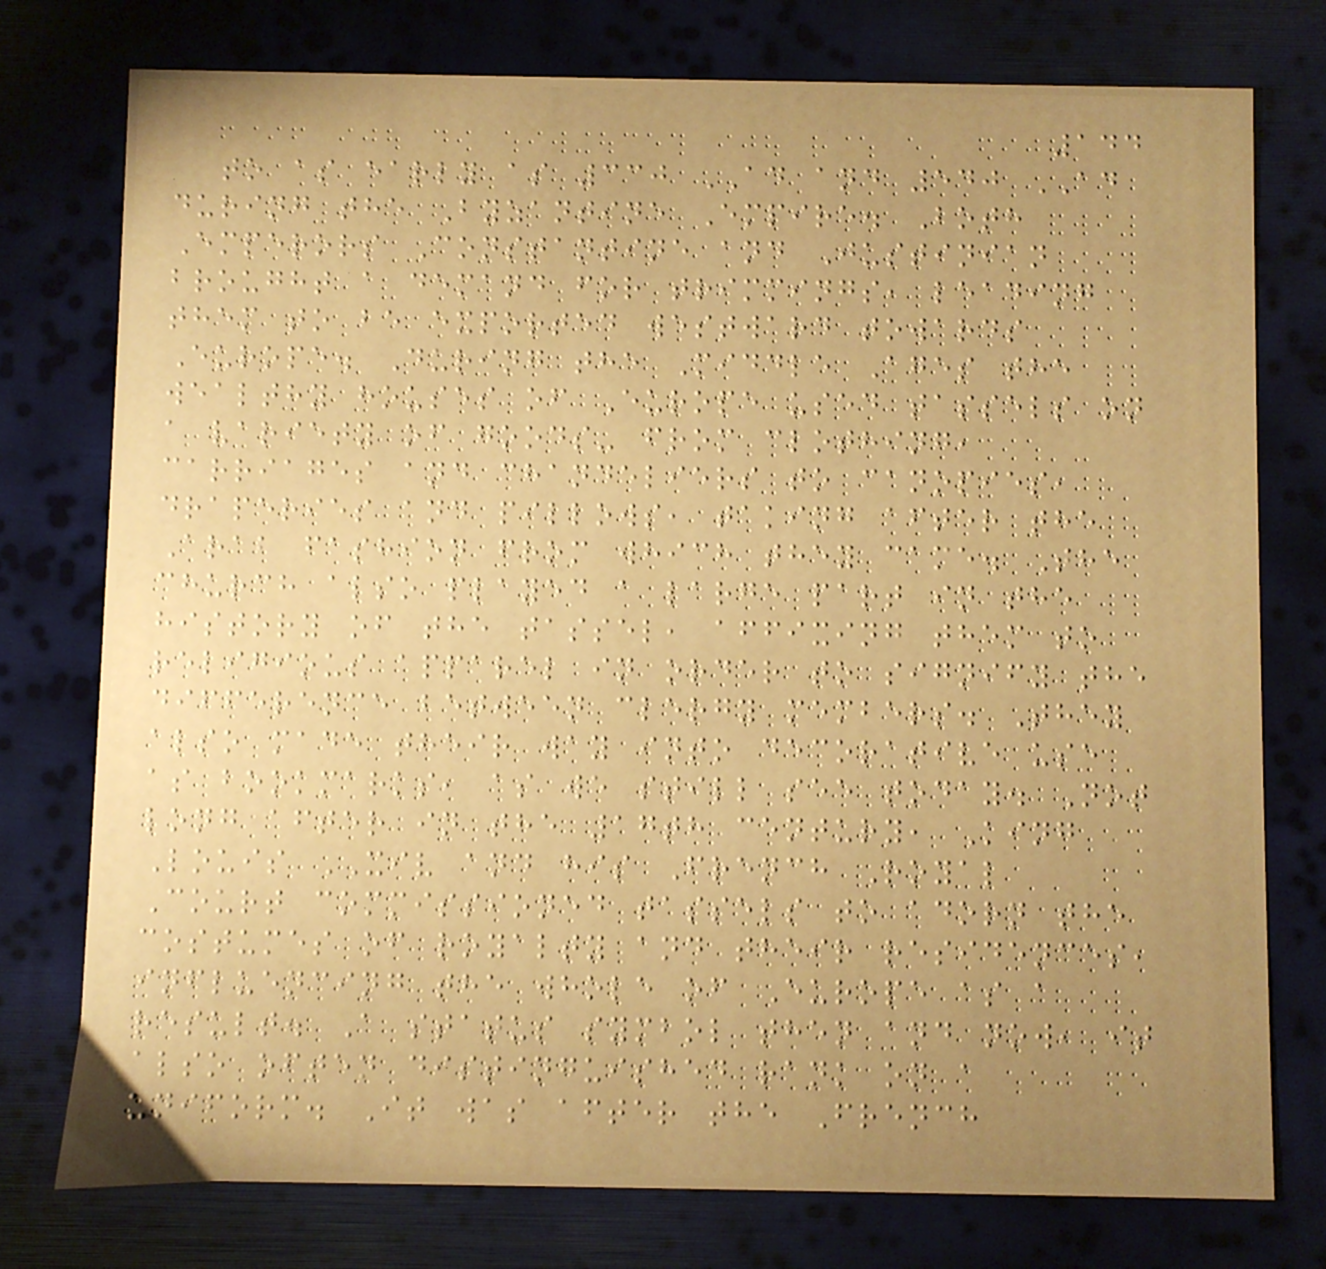144
to as early as 330 AD and 540 AD
during the Byzantine Empire. Both
Emperors Constantine and Justinian
brought a demand for trimmings, leading
them to be exported westward towards
Europe. During the Middle Ages the
wealthy houses of Europe used tassels on
a variety of goods- from clothing,
carriages and chandeliers to canopies,
draperies and pillows, taking after the
Arab fashion from which they came. The
church also played a large part in the
history of the tassel, affixing them to
religious apparel in order to signify the
difference between clergy members. They
also made their way into decorative use
as bookmarks, as we still see today. Not
long after in the 17th century, King
Louis XIV and his French Royal
Court commissioned tassels to adorn the
costumes of royalty and their residences,
influencing the whole of Europe as a
result. A status symbol then and now, it
also often distinguished rank on a
uniform. It was after the French
